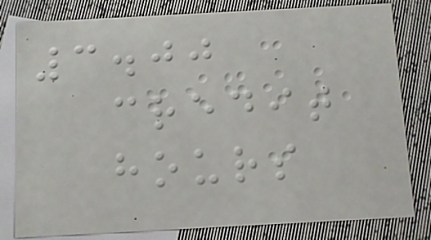3.00
credit
hours
